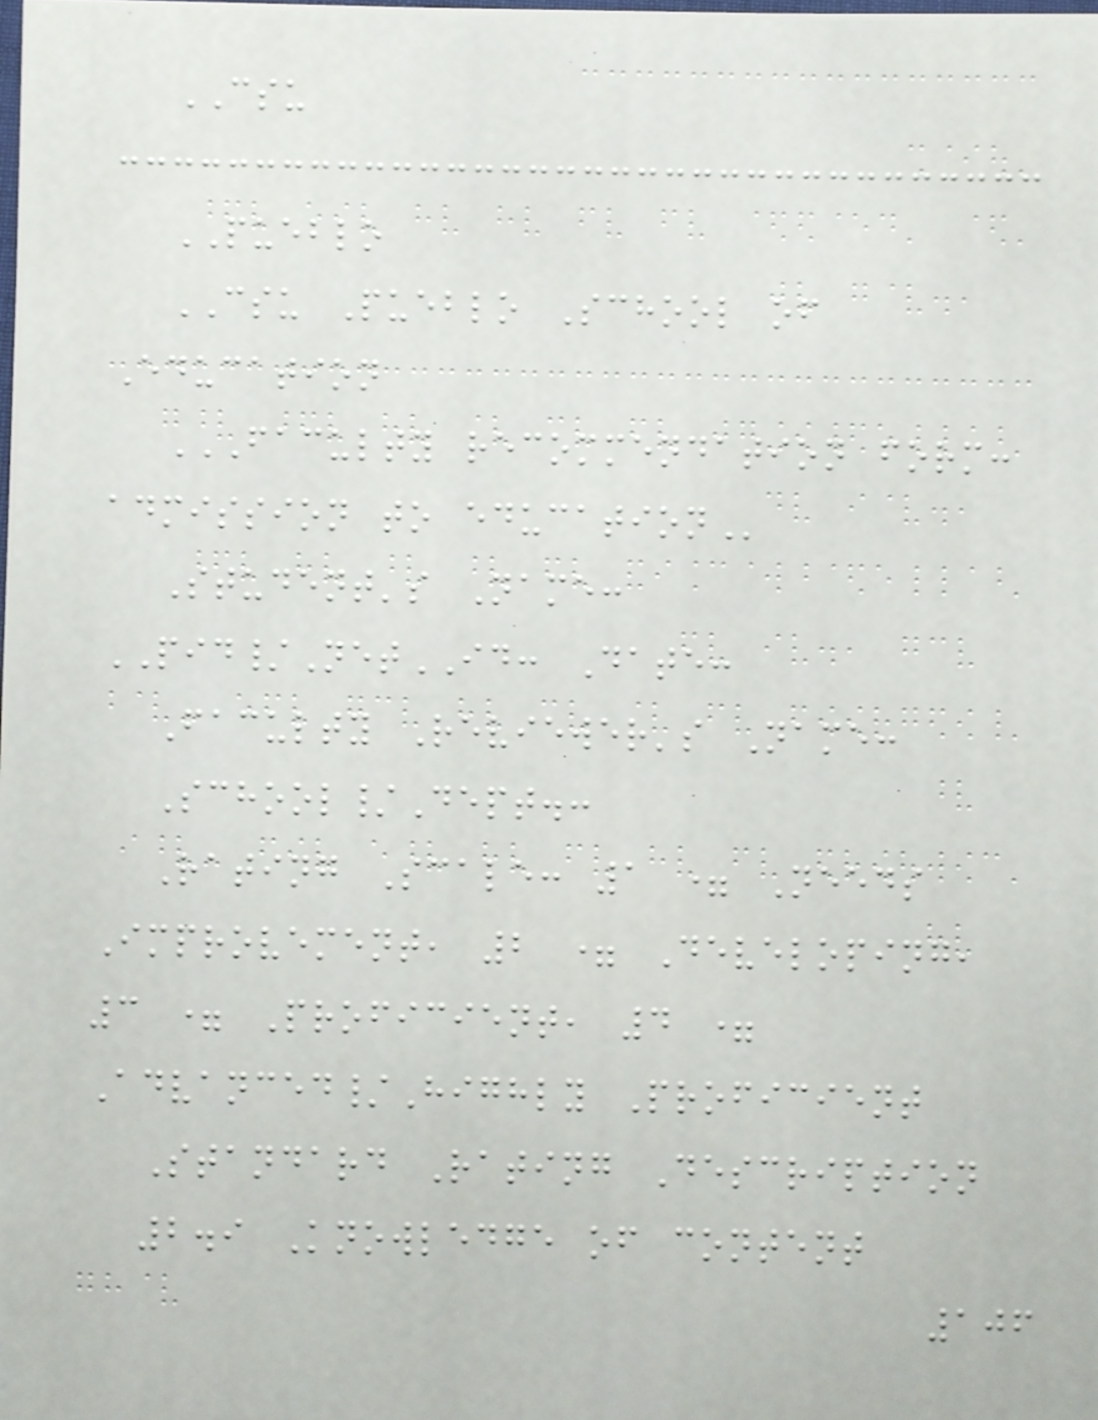CSU
PUEBLO
CSU Pueblo School of
Education
FACULTY RECOMMENDATION FORM:
ADMISSION TO EDUCATION
Student's Name:
PID/NetID: Date:
Faculty Reviewer's Name:
School/Dept.:
Rating Scale: 1 = Needs
Improvement, 2 = Developing,
3 = Proficient, 4 =
Advanced/Highly Proficient
Standard Rating Description
2.9 Knowledge of content
106
